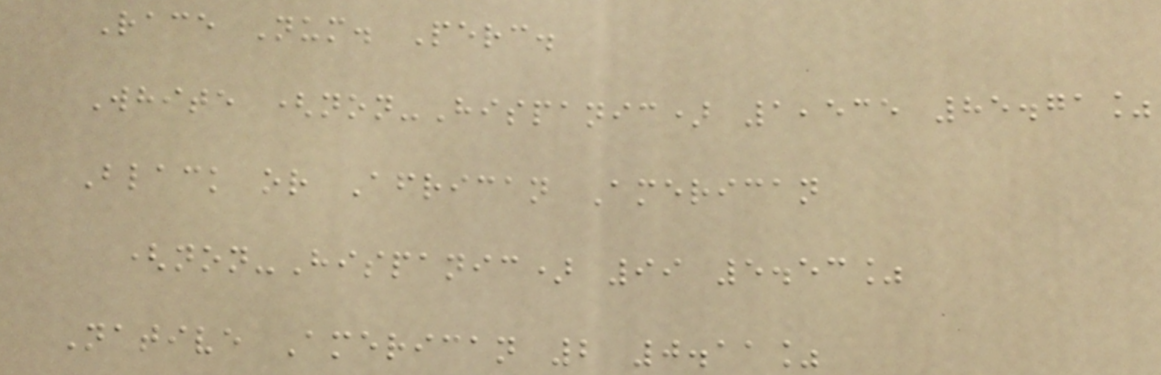Race Num. Perc.
White (non-Hispanic) 1,535 85.71%
Black or African American
(non-Hispanic) 99 5.53%
Native American 2 0.11%
